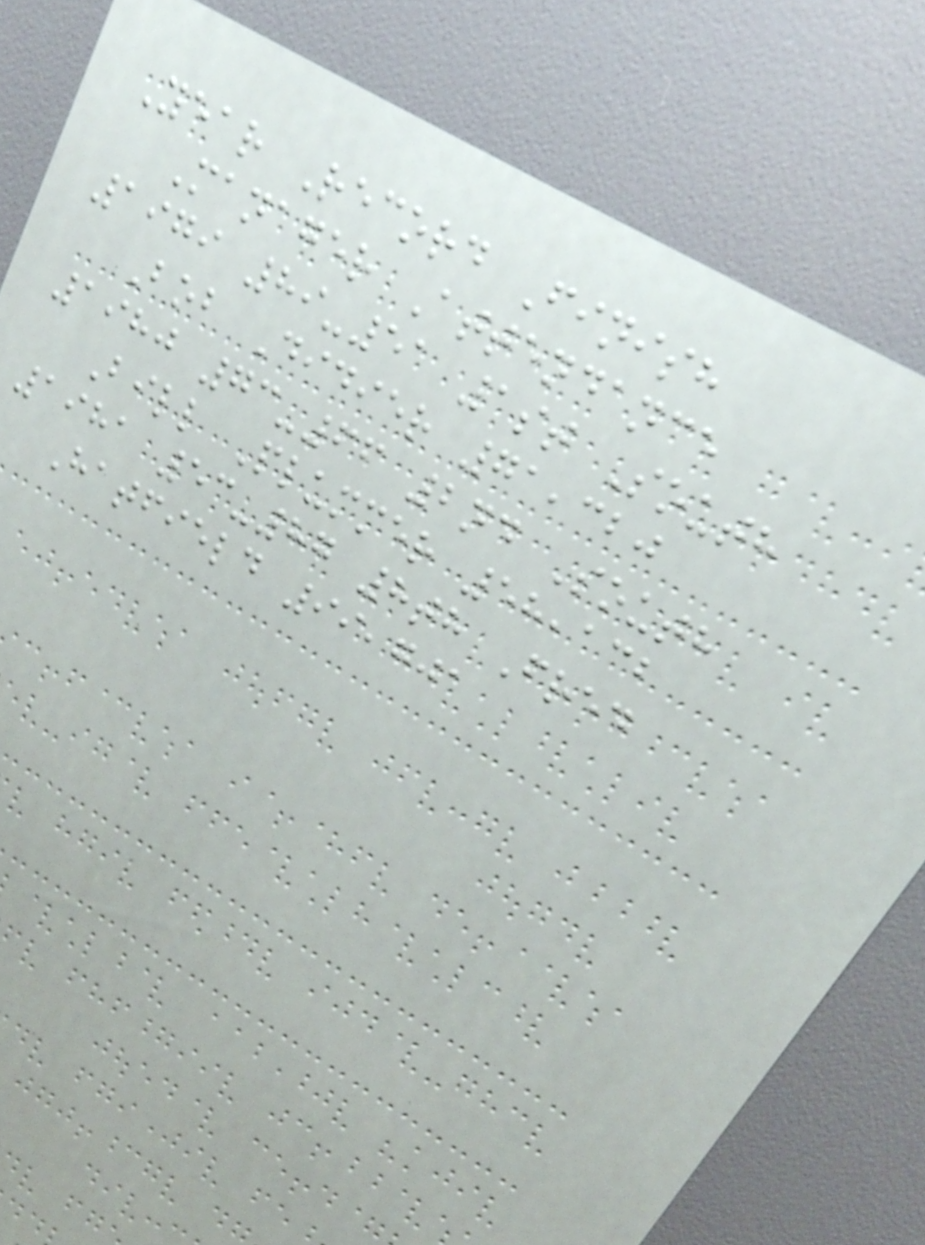Year Record Finish
Manager Attendance
1979 89-51 1st South
Bob Didier 71,320
1980 73-66 2nd South
Bill Plummer 58,132
1981 53-87 8th Fred
Hatfield 99,701
